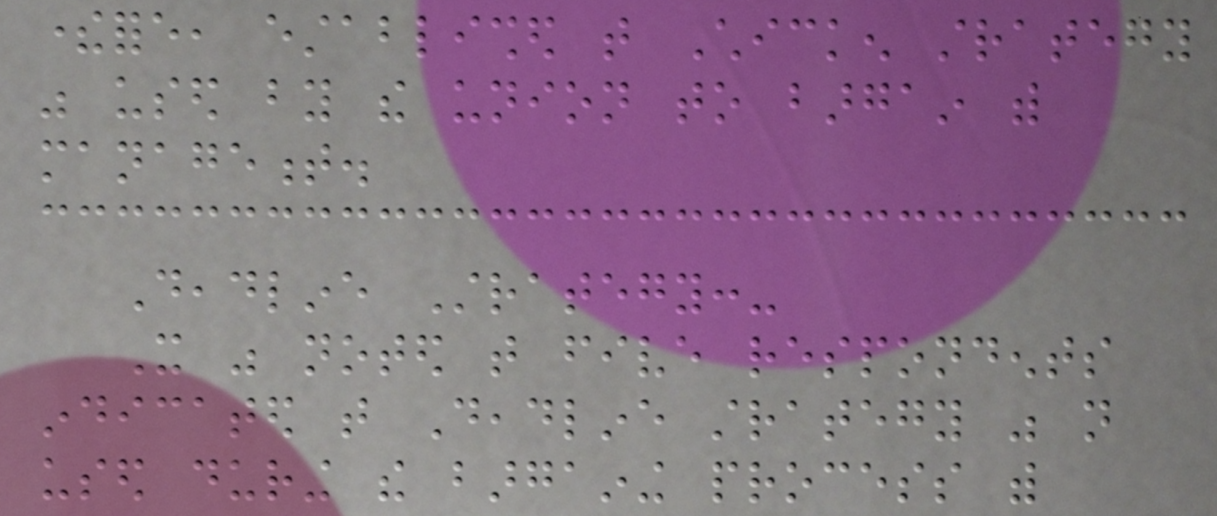therefore, established that Chicken strategy
was used by the union to bargain with
management.
Deadline Strategy:-
It was noted that five respondents
indicated that Deadline strategy was not
used during the bargaining process with
